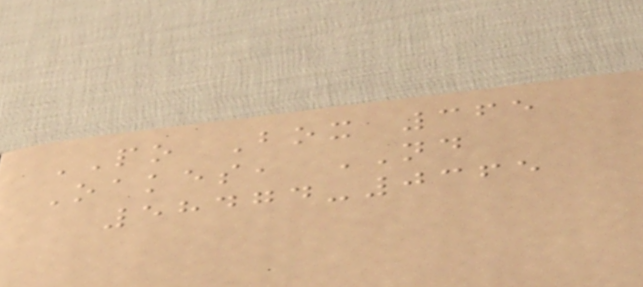PO Box 365
Oakes, ND
58474-0365
